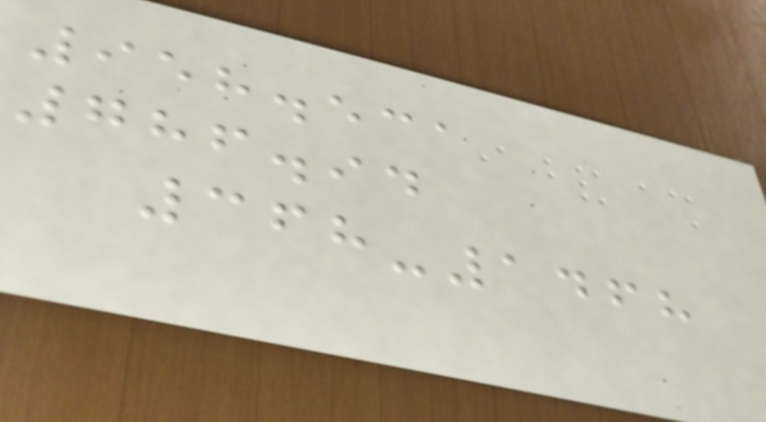958.531
786.94
368-1468
